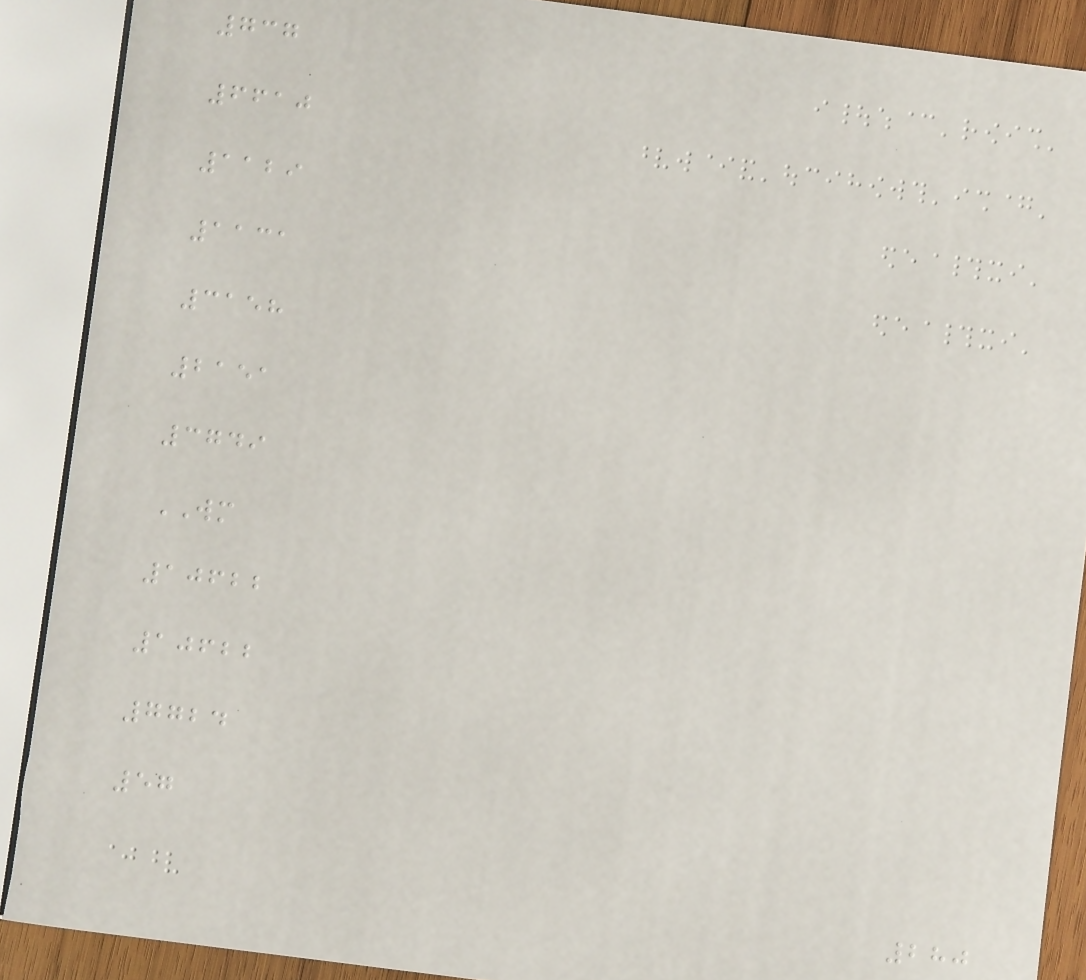737
6610
1129
1131
3158
2151
3749
WM
10622
10622
7724
57
280
